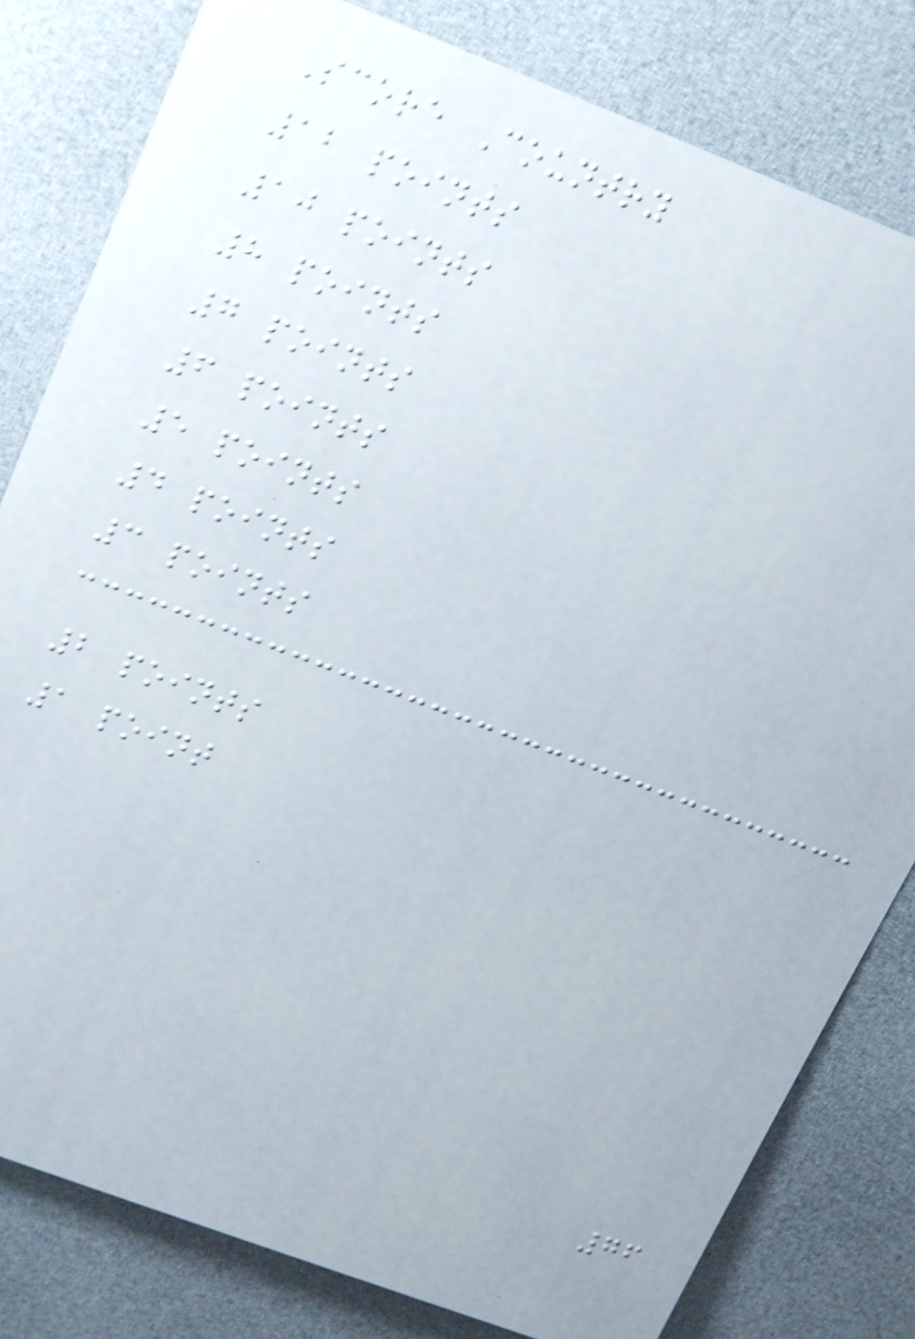Score Country
12 points
10 points
8 points
7 points
6 points
5 points
4 points
3 points
2 points
1 point
76
